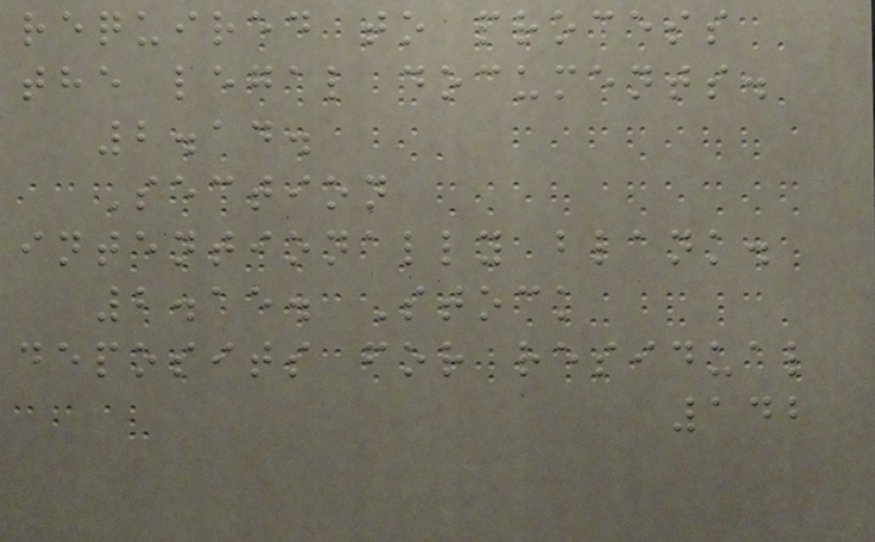required to process
the legal documents.
2.14.
Section
intentionally blank.
2.15. Stock
deposits for residual
142
